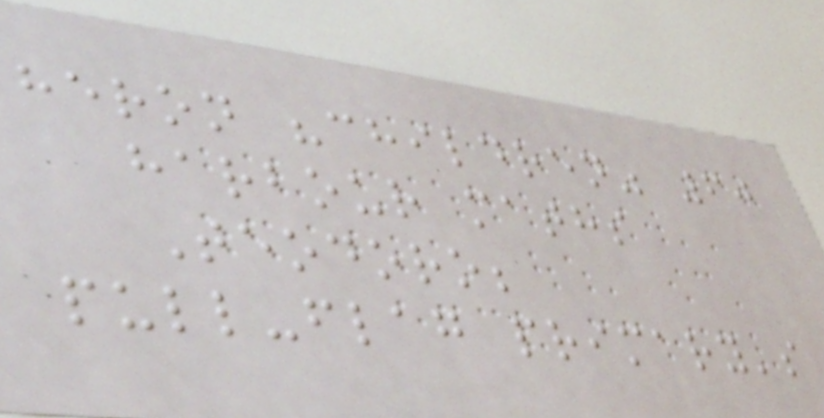heron "children" 60
harbour maths
Teodoro;
pull-flag primary's
